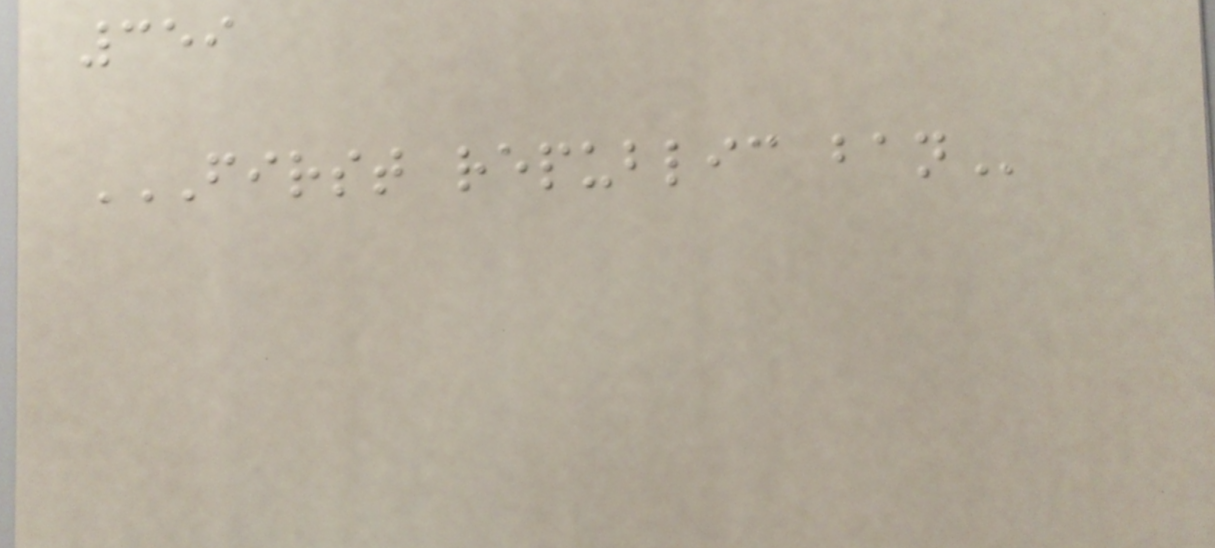359
FIRST REPUBLIC BAN
